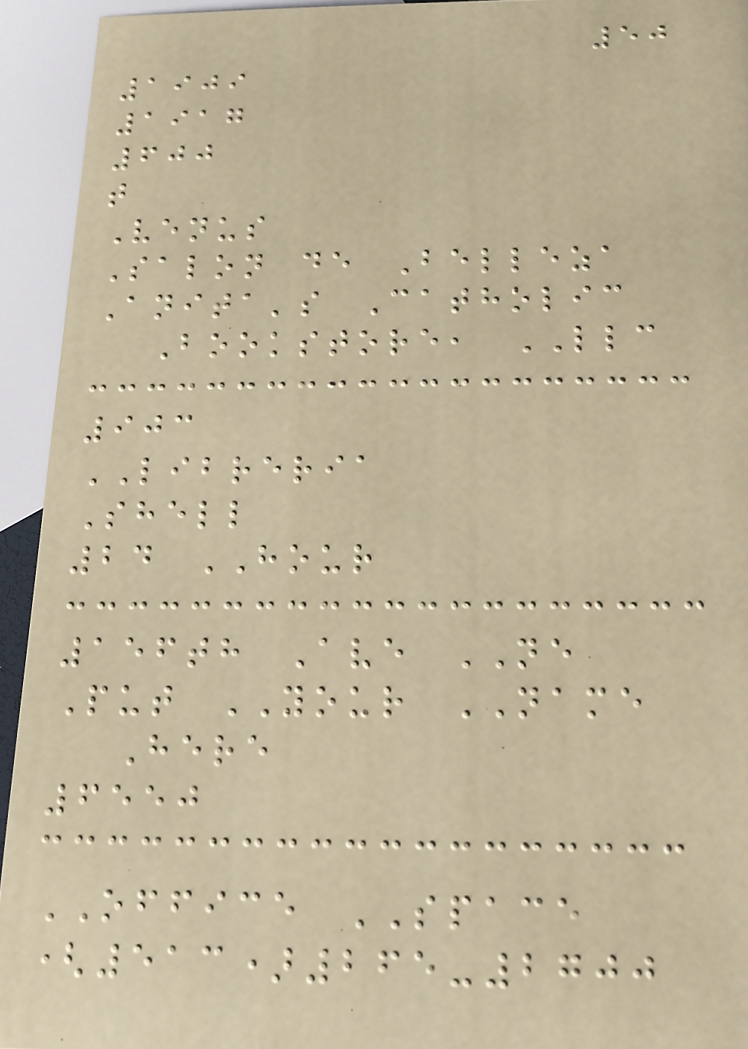50
1909
1917
600
t
Venus
Salon de Belleza
Anita's Catholic
Bookstore, LLC
903
LIBRERIA
Shell
24 HOUR
156th Ave NE
Put YOUR NAME
Here
6550
OFFICE SPACE
(513)265-2700
